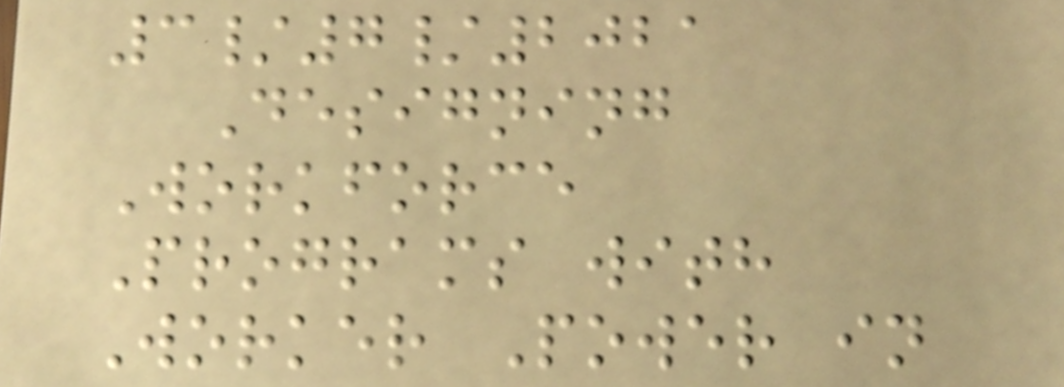3/7/2021
Designing
Workforce
Programs with
Worker Power in
